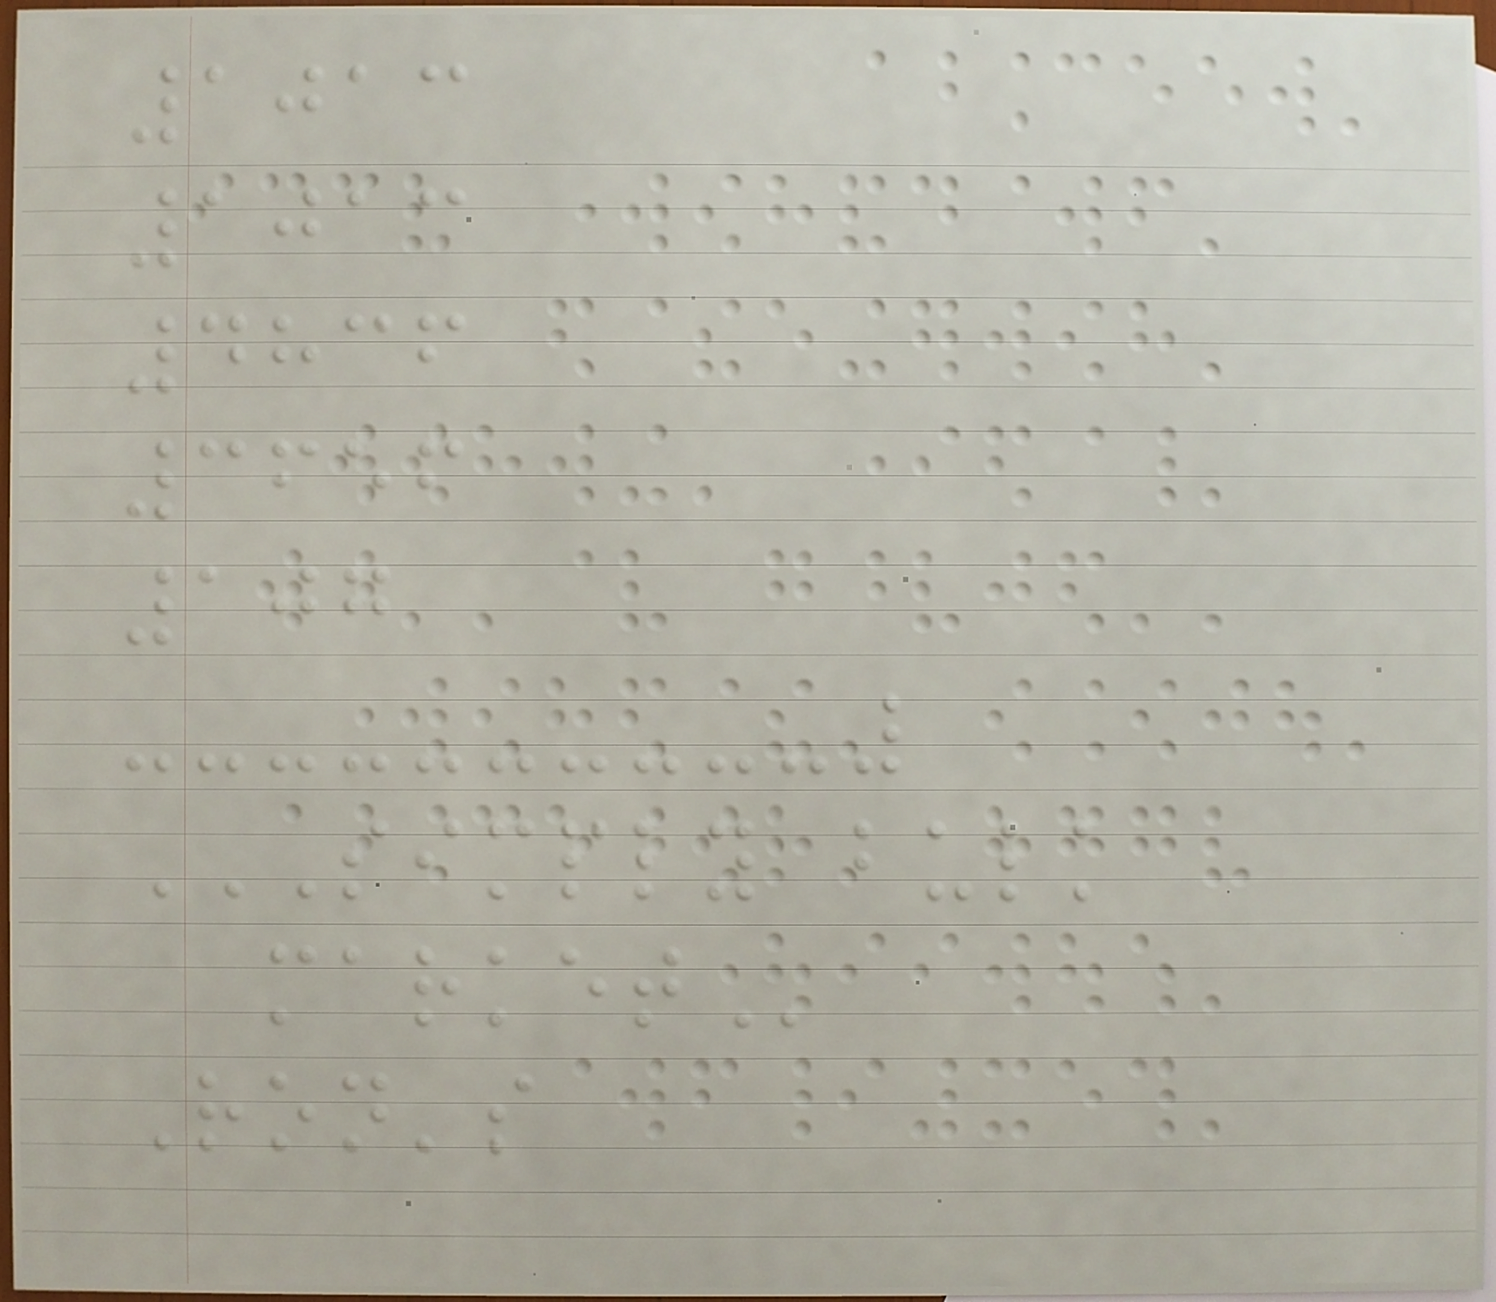1013
1013
4836
3656
107
SIMPLY BULK
MARKET
Ron's
